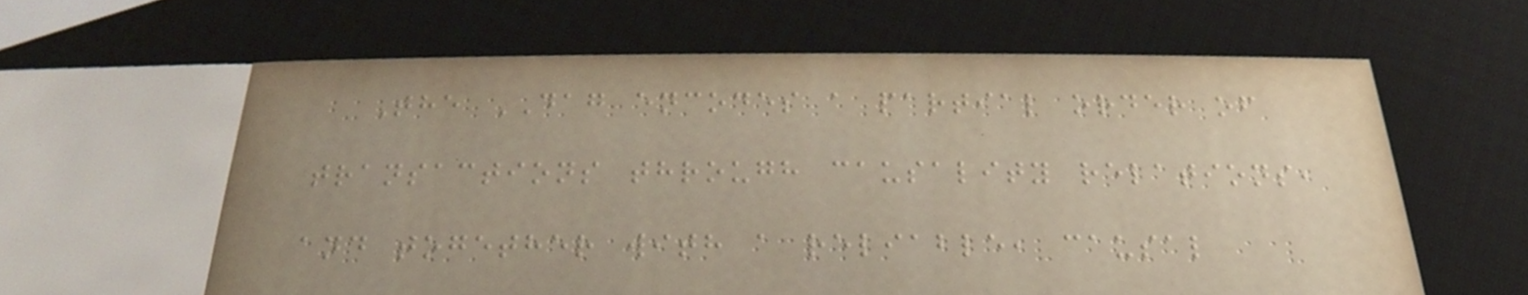The DAG encodes a partial order of
transactions through causality relations,
and together with a reliable, causal
